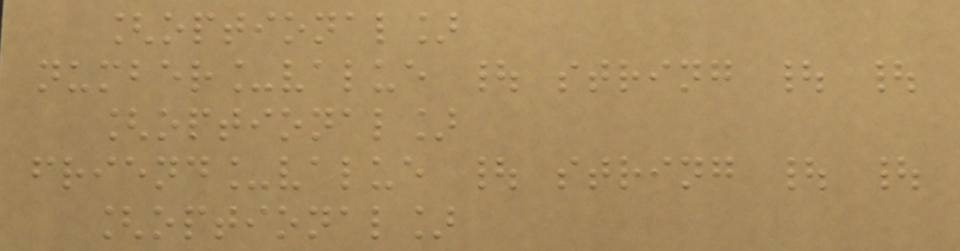[optional]
number_value | string | |
[optional]
friend_value | string | |
[optional]
